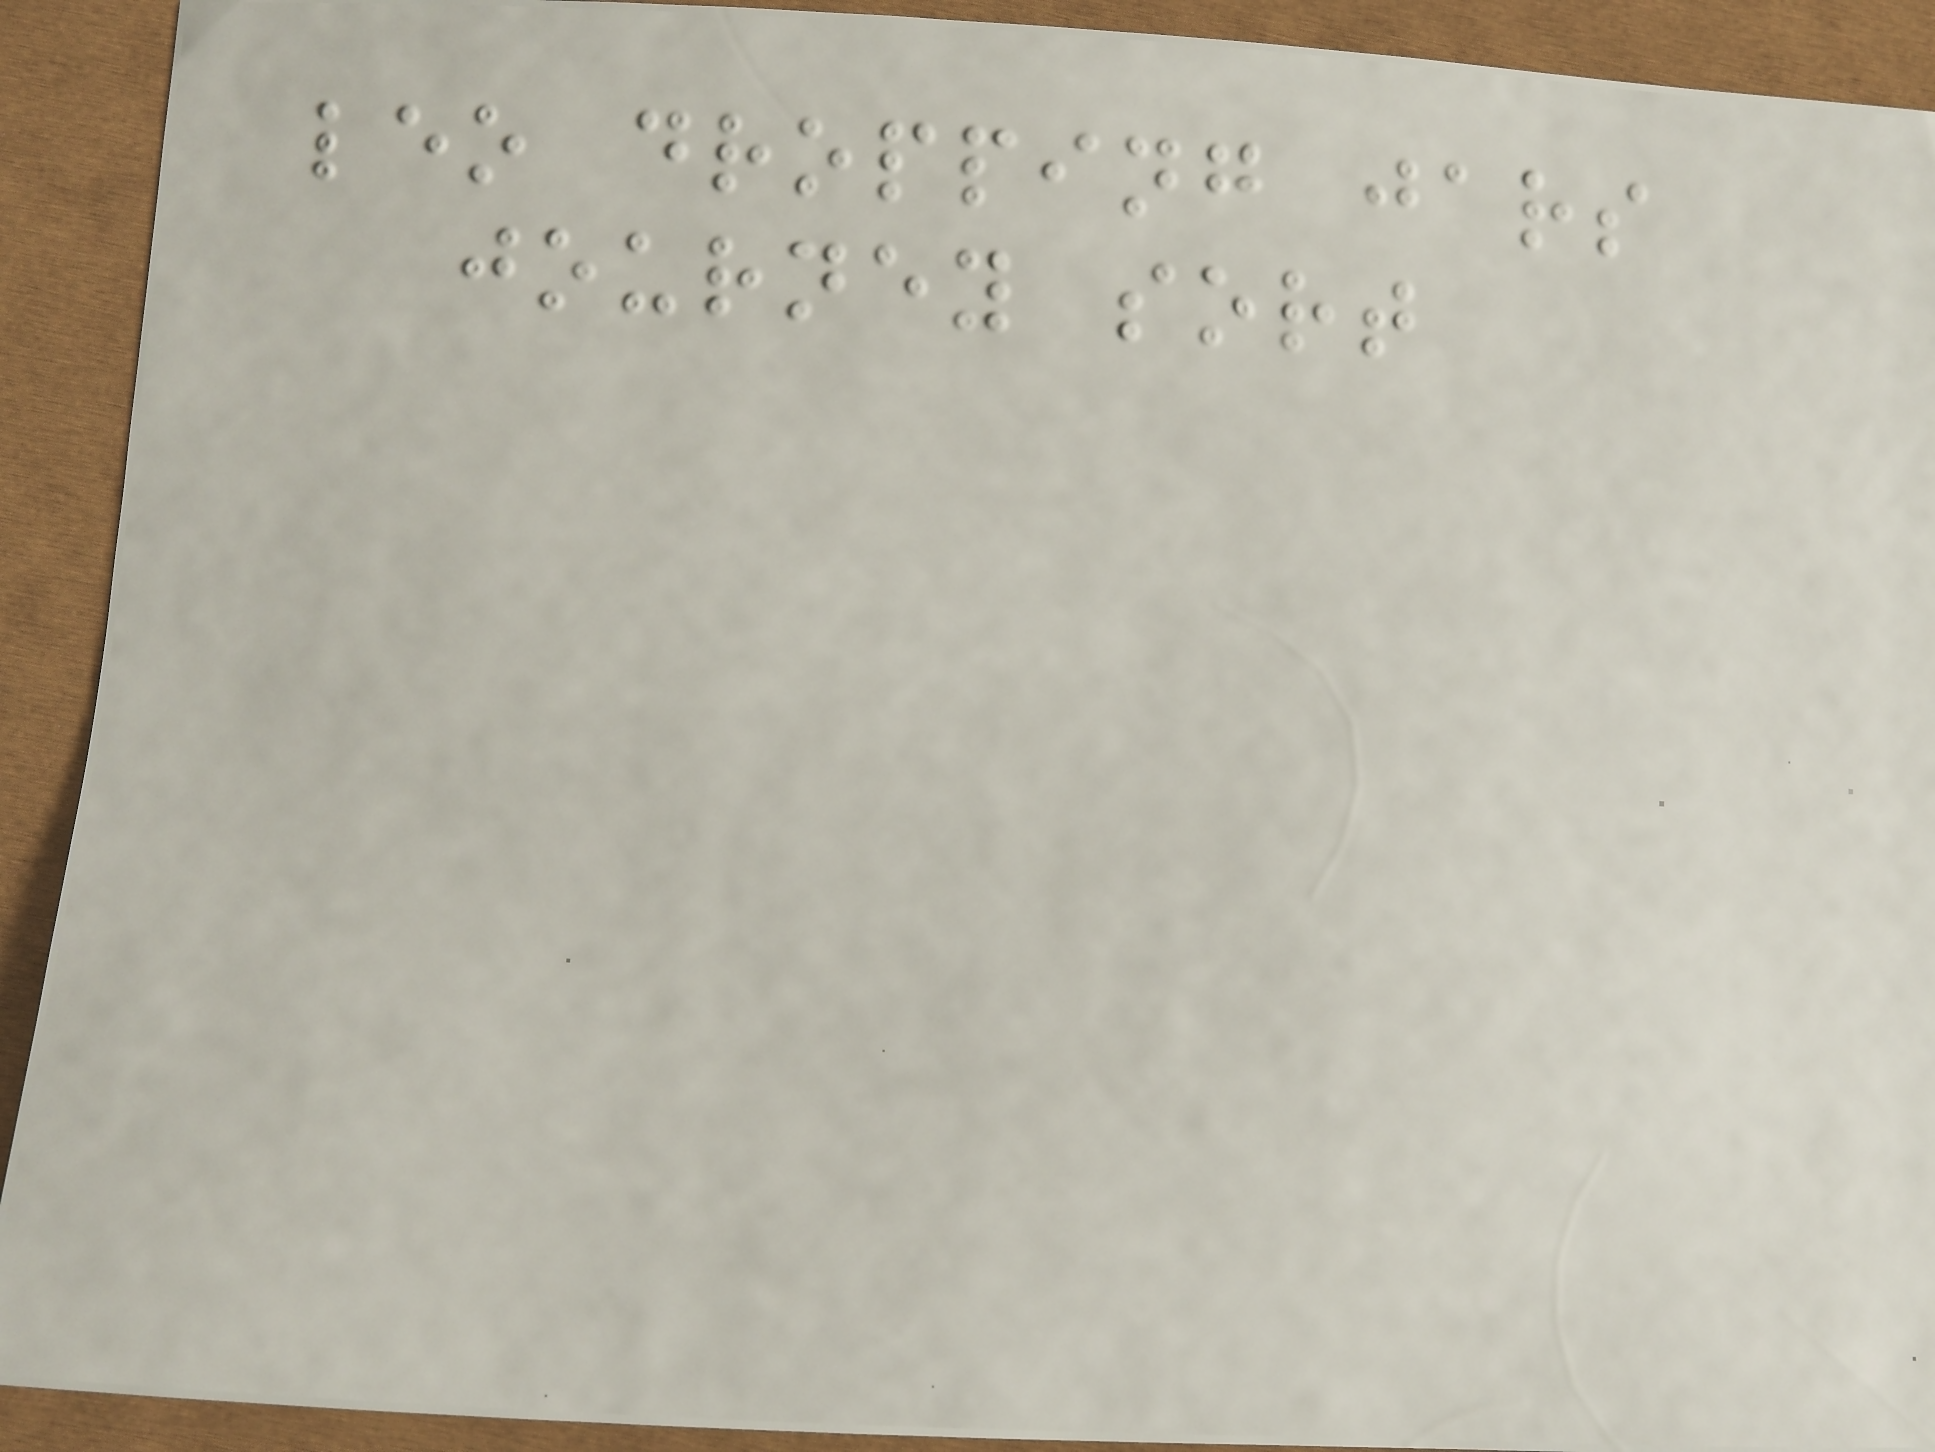leo dropping jars
journey sort
